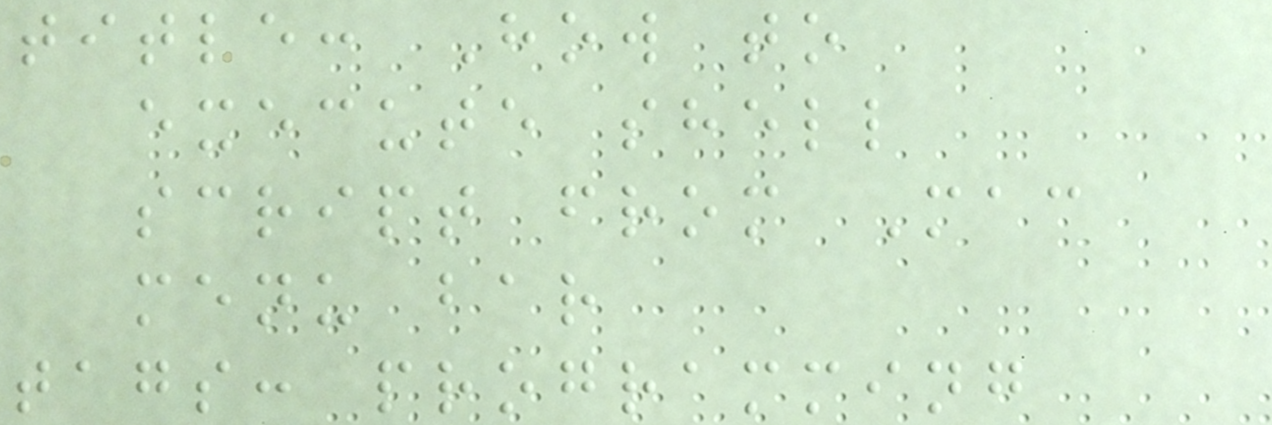title: How to
execute shell
script from Mac
menu bar
tags: programming
